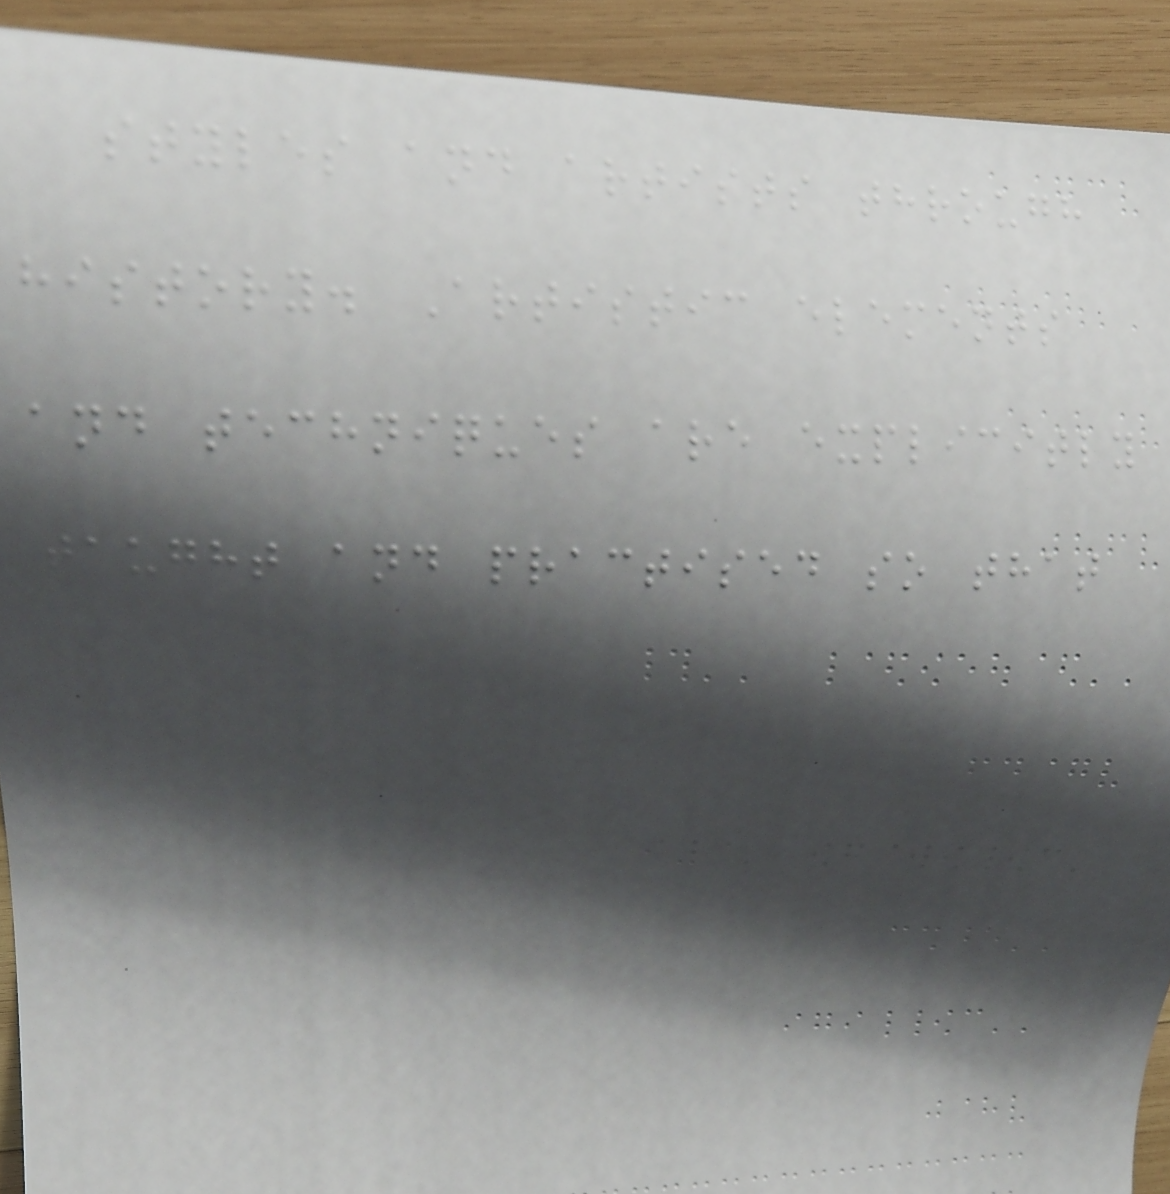styles and artists through
history. Artistic elements
and techniques are explicitly
taught and practised so that
